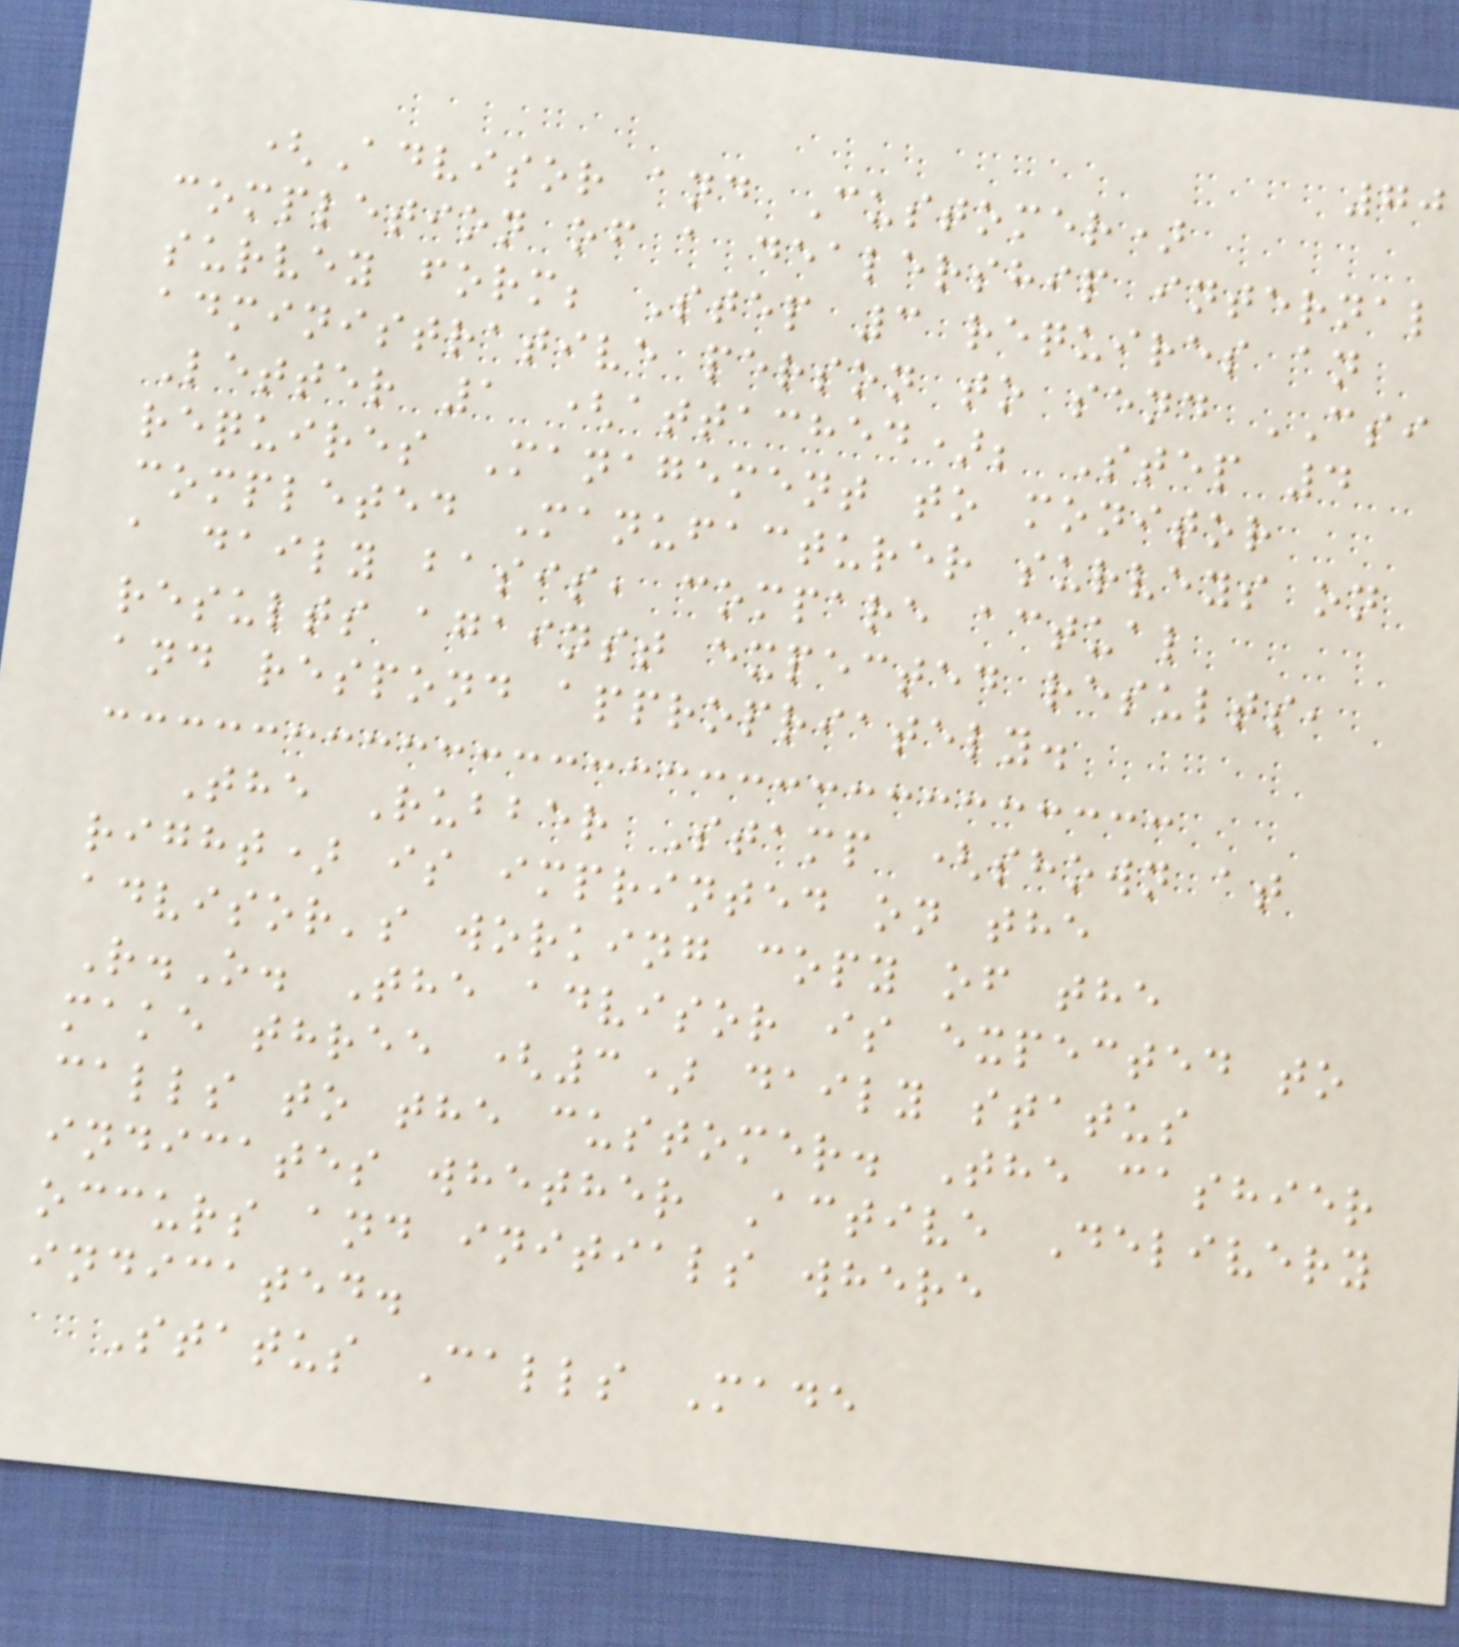70
(Advisor and Customer)
completion of a dealership internal
survey form; Step 3 requires an
administrative person to send CSI
Letter 1 (attached); Step 4
requires Management to monitor
completed Manufacturer surveys on
a daily basis, compare actual
results against expected results,
and respond appropriately.
The Rubber Stamp (shown at
right) is imprinted on the
advisor's working copy of the
R.O. The advisor is expected to
make three (3) daily status
calls to the customer. The cashier
indicates whether Active Delivery
occurs and initials where
indicated.
Status Calls Made
